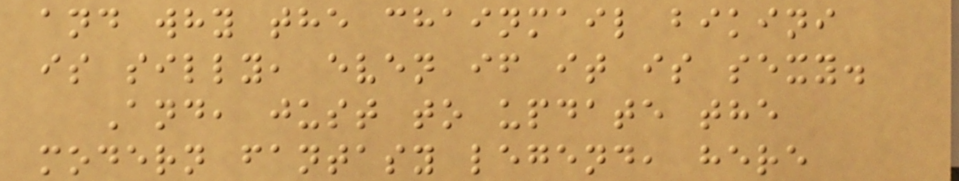and why the chainmail bikini
is silly, even if it is sexy.
And, just to update the
modern fantasy legend, here
